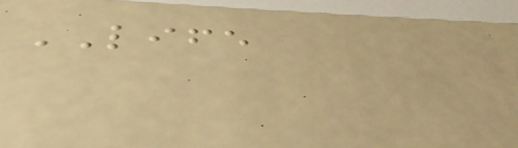LIFE
